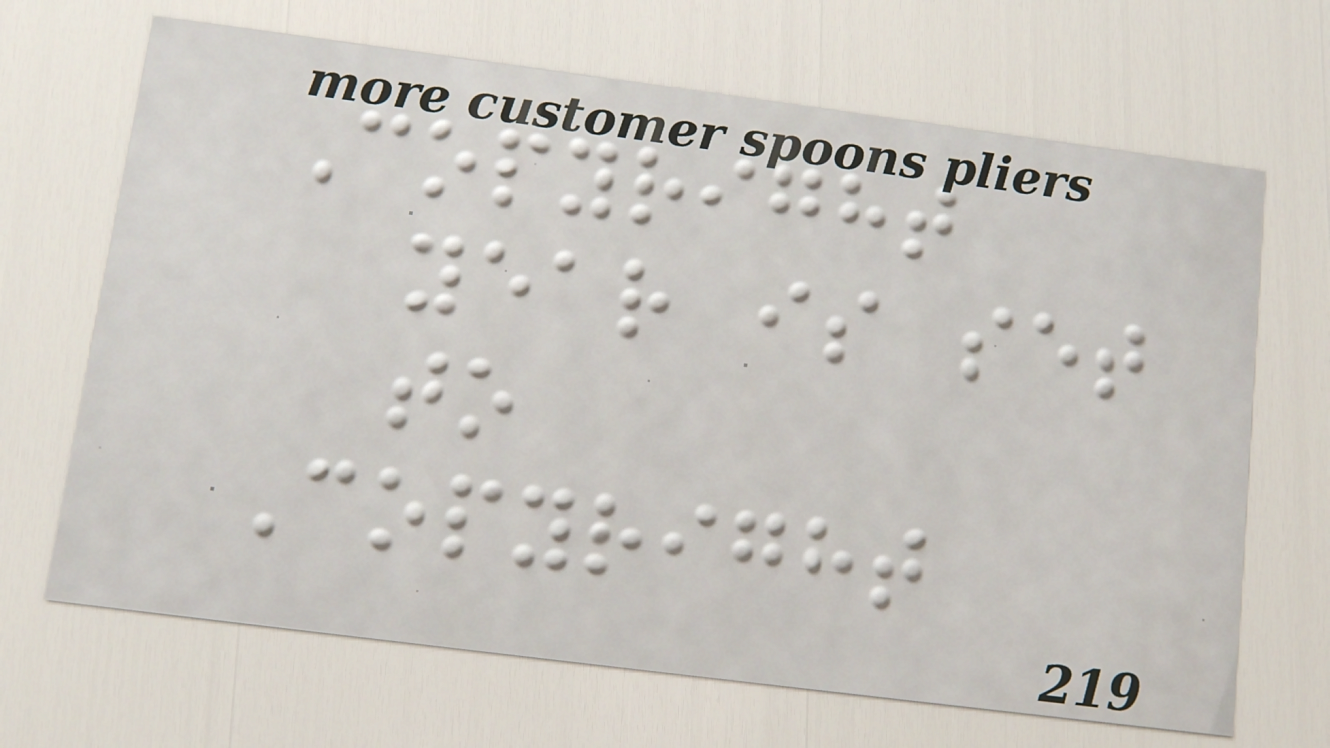Copyright
year is set
to
Copyright
